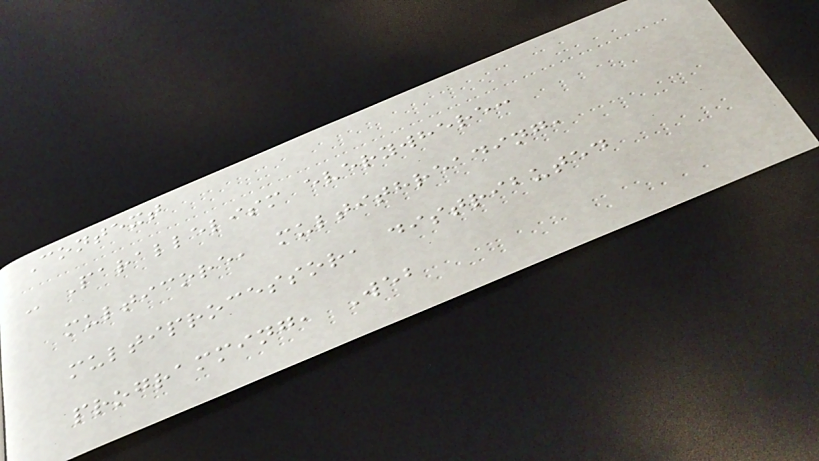Context
- Parallelism everywhere:
multicore, multithreading,
multiprocessor, distributed
programming, Web
